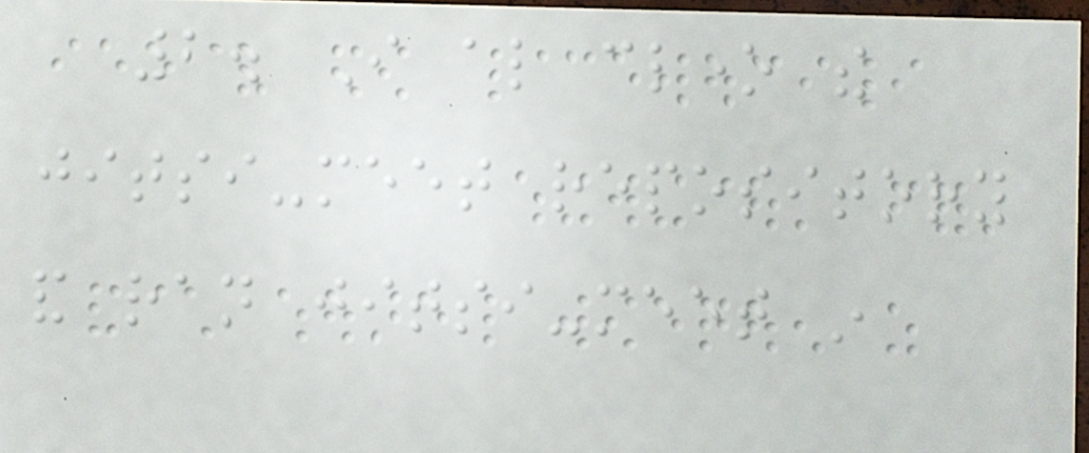2. I also clone the
jitsi-meet repository
and ran jitsi-meet in
